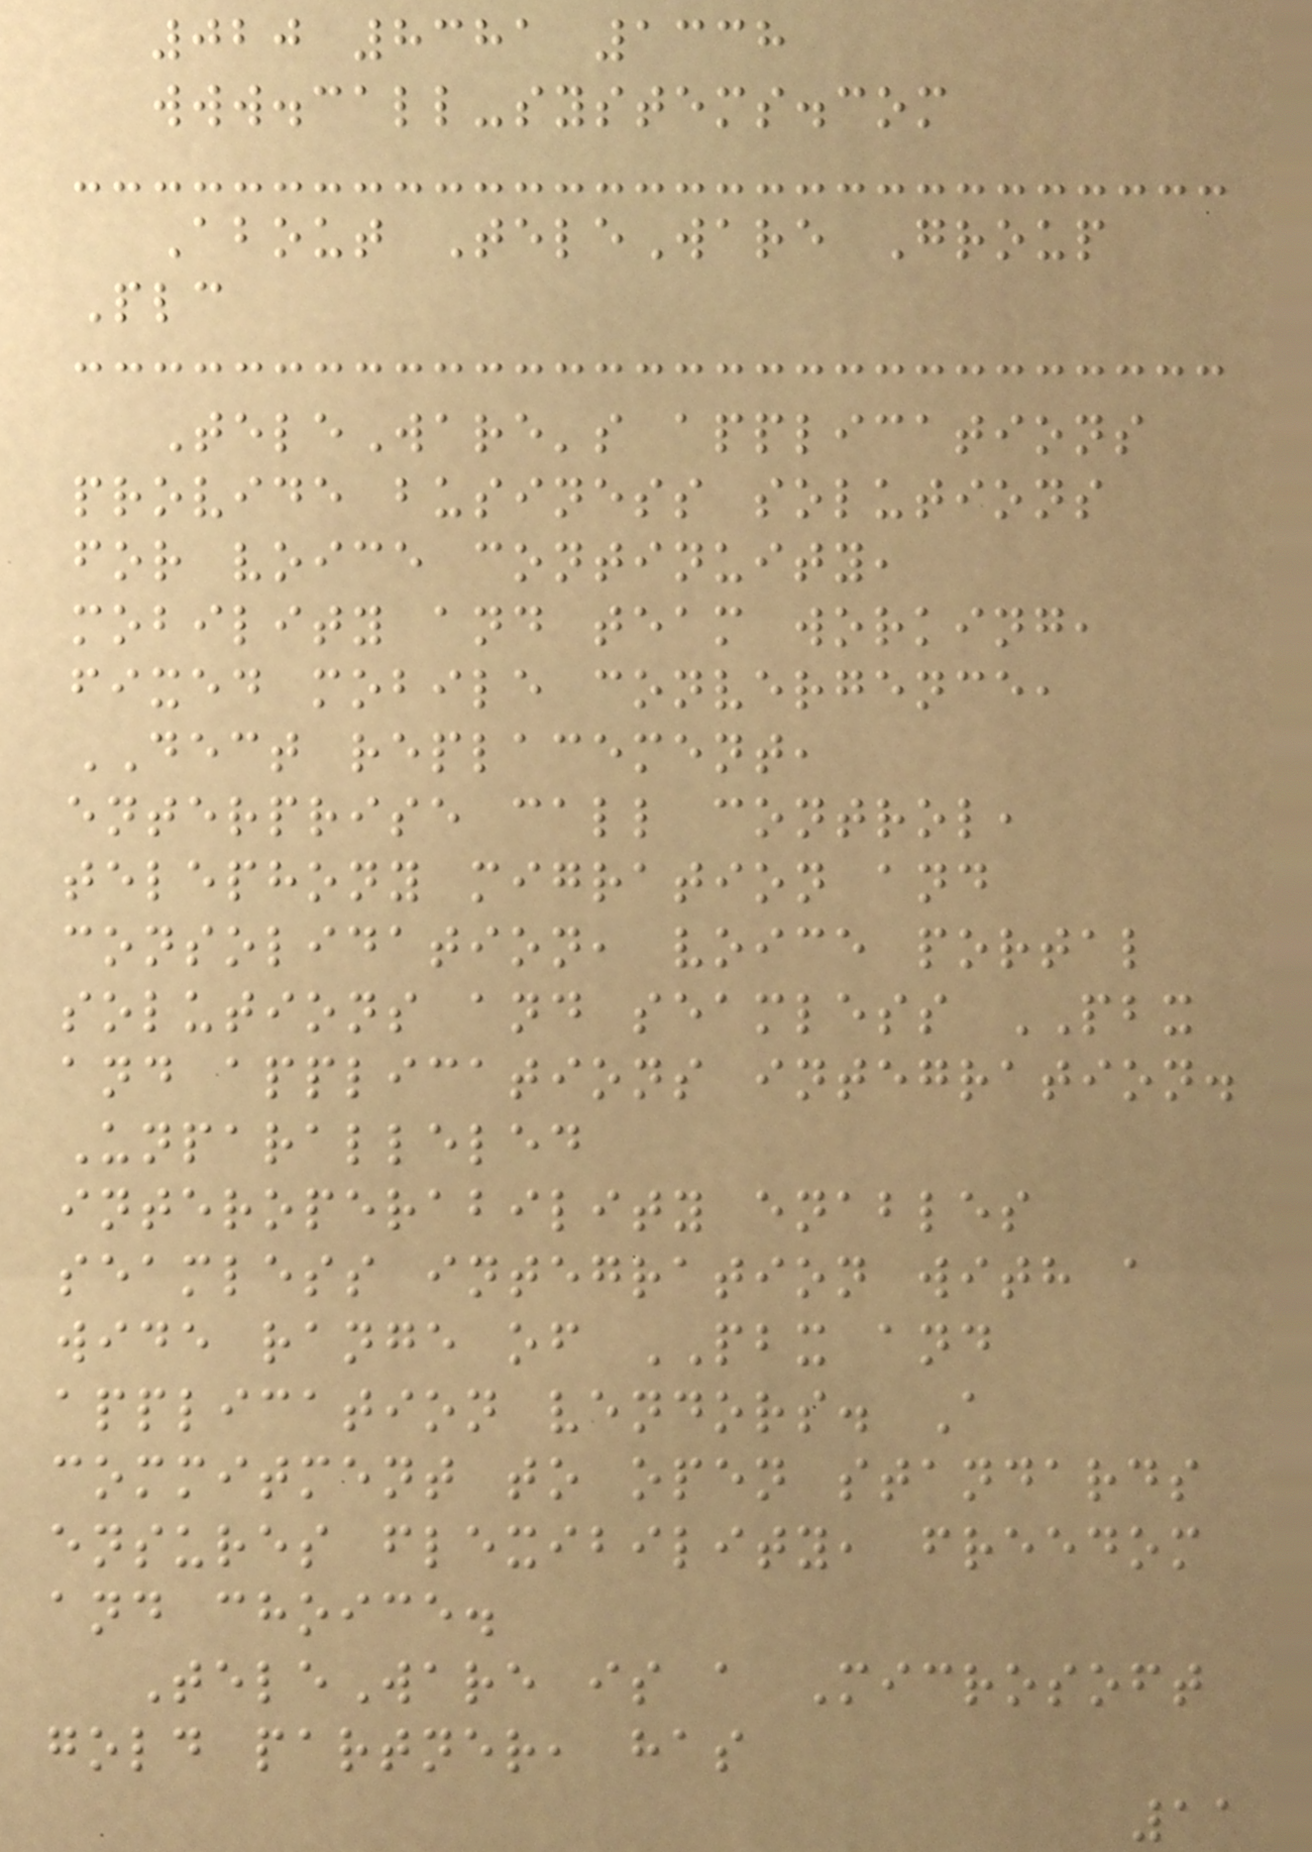020 8381 1338
www.call-systems.com
About TeleWare Group
Plc
TeleWare's applications
provide business solutions
for voice continuity,
mobility and team working,
fixed mobile convergence,
DECT replacement,
enterprise call control,
telephony migration and
consolidation, voice portal
solutions and seamless PBX
and applications integration.
Unparalleled
interoperability enables
seamless integration with a
wide range of PBX and
application vendors. A
commitment to open standards
ensures flexibility, freedom
and choice.
TeleWare is a Microsoft
gold partner, has
11
